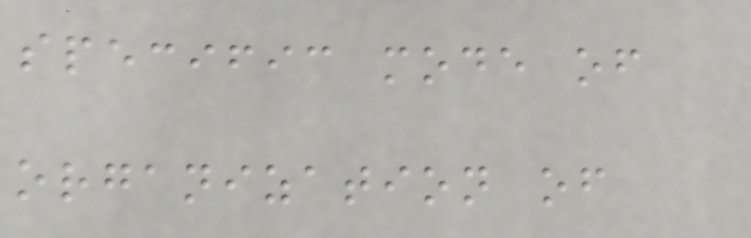specific mode of
organization of
